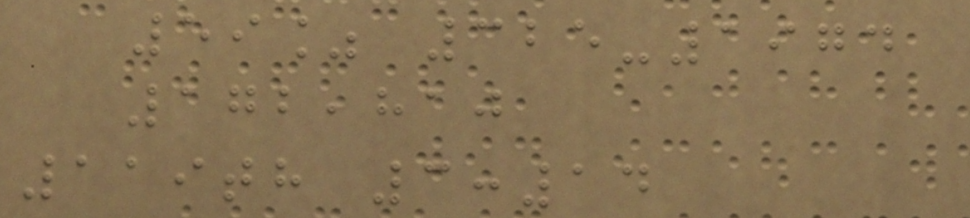59% 325-1974
172,810
119th 3:14
